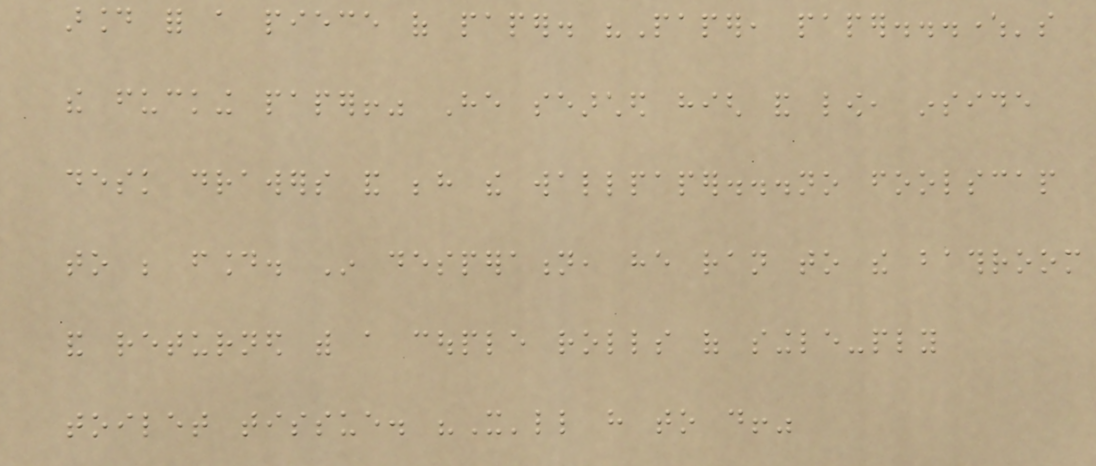around for a piece of paper. "Paper, paper...where's
the fucking paper!" He searched high and low, inside
desk drawers and behind the wallpaper...no foolscap
to be found. In desperation, he ran to the bathroom
and returned with a couple rolls of single-ply
toilet tissue. "It'll have to do!"
